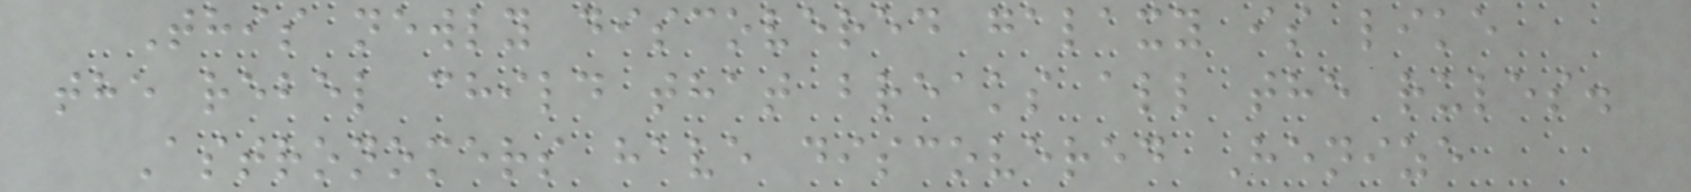This newly discovered galaxy is like
the rebel child that breaks all the rules.
Astronomers have discovered Henize
